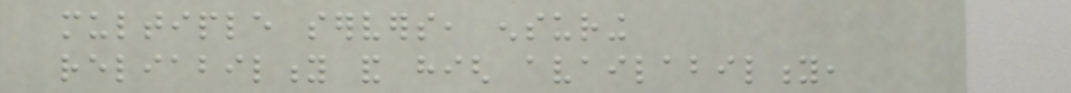multiple servers, ensuring
reliability and high availability,
